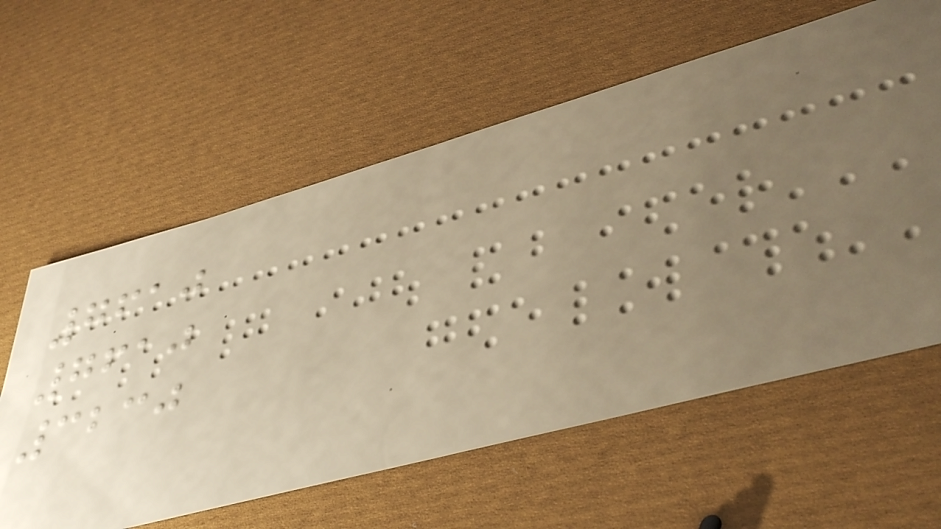7610
7610
3230
